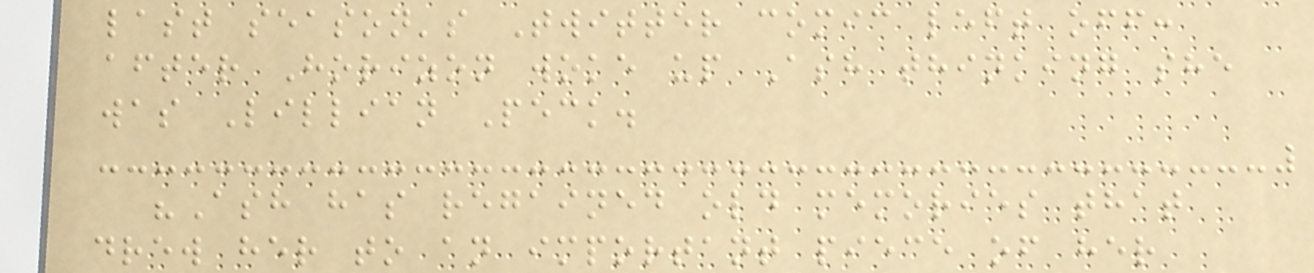last season's Twitter comic left off:
after Horizon woke up Ash thinking she
was Lillian Peck.
"Ash has regained old memories that
drew her to an important piece of her
